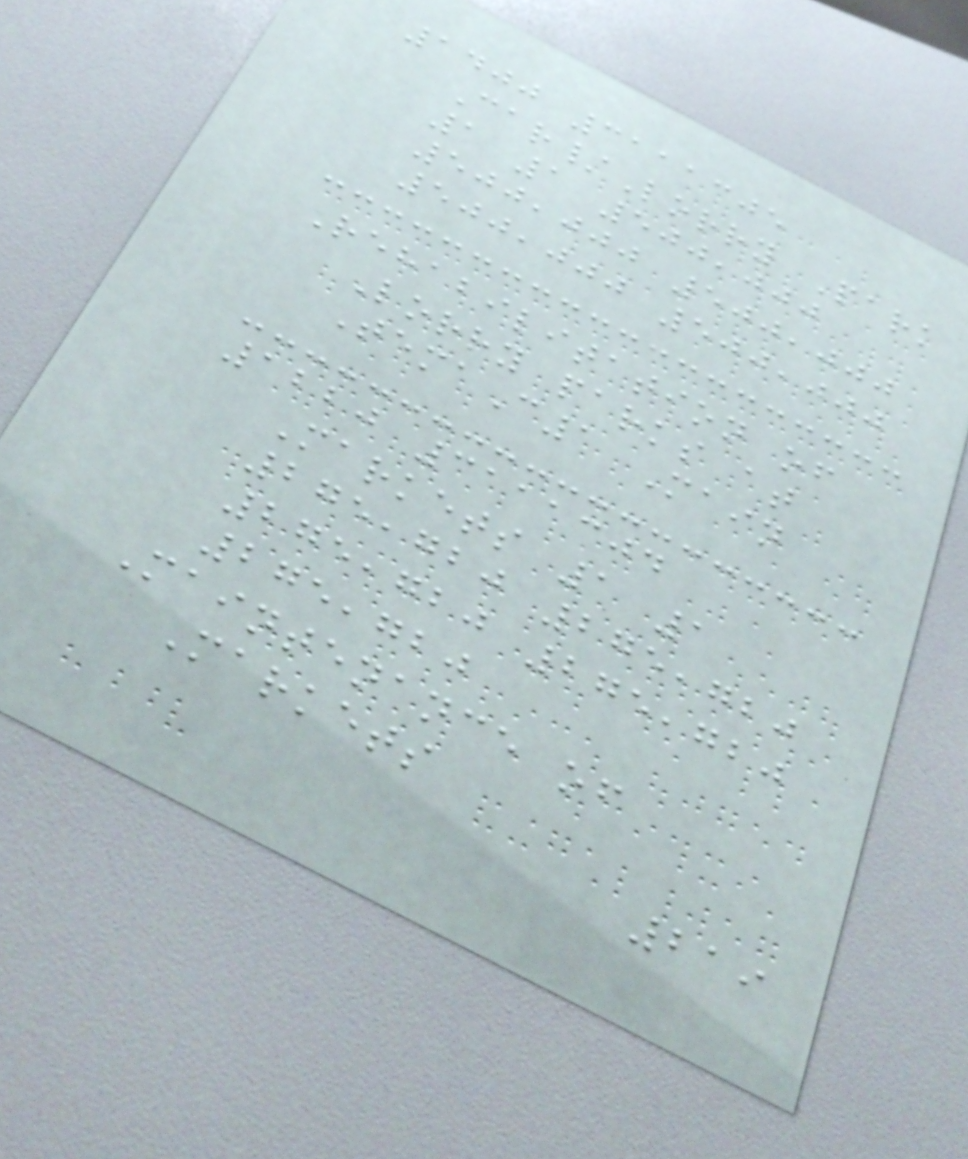1400 3111305
Car/Lorry Park
1 1 500,000
500,000 500,000
500,000 500,000
Rehabilitation of
Lorry parks at
TemaC1 Main
1220 3111304
Markets 1 1
275,720 275,720
275,720 275,720
275,720
Maintenance of
Markets
219
